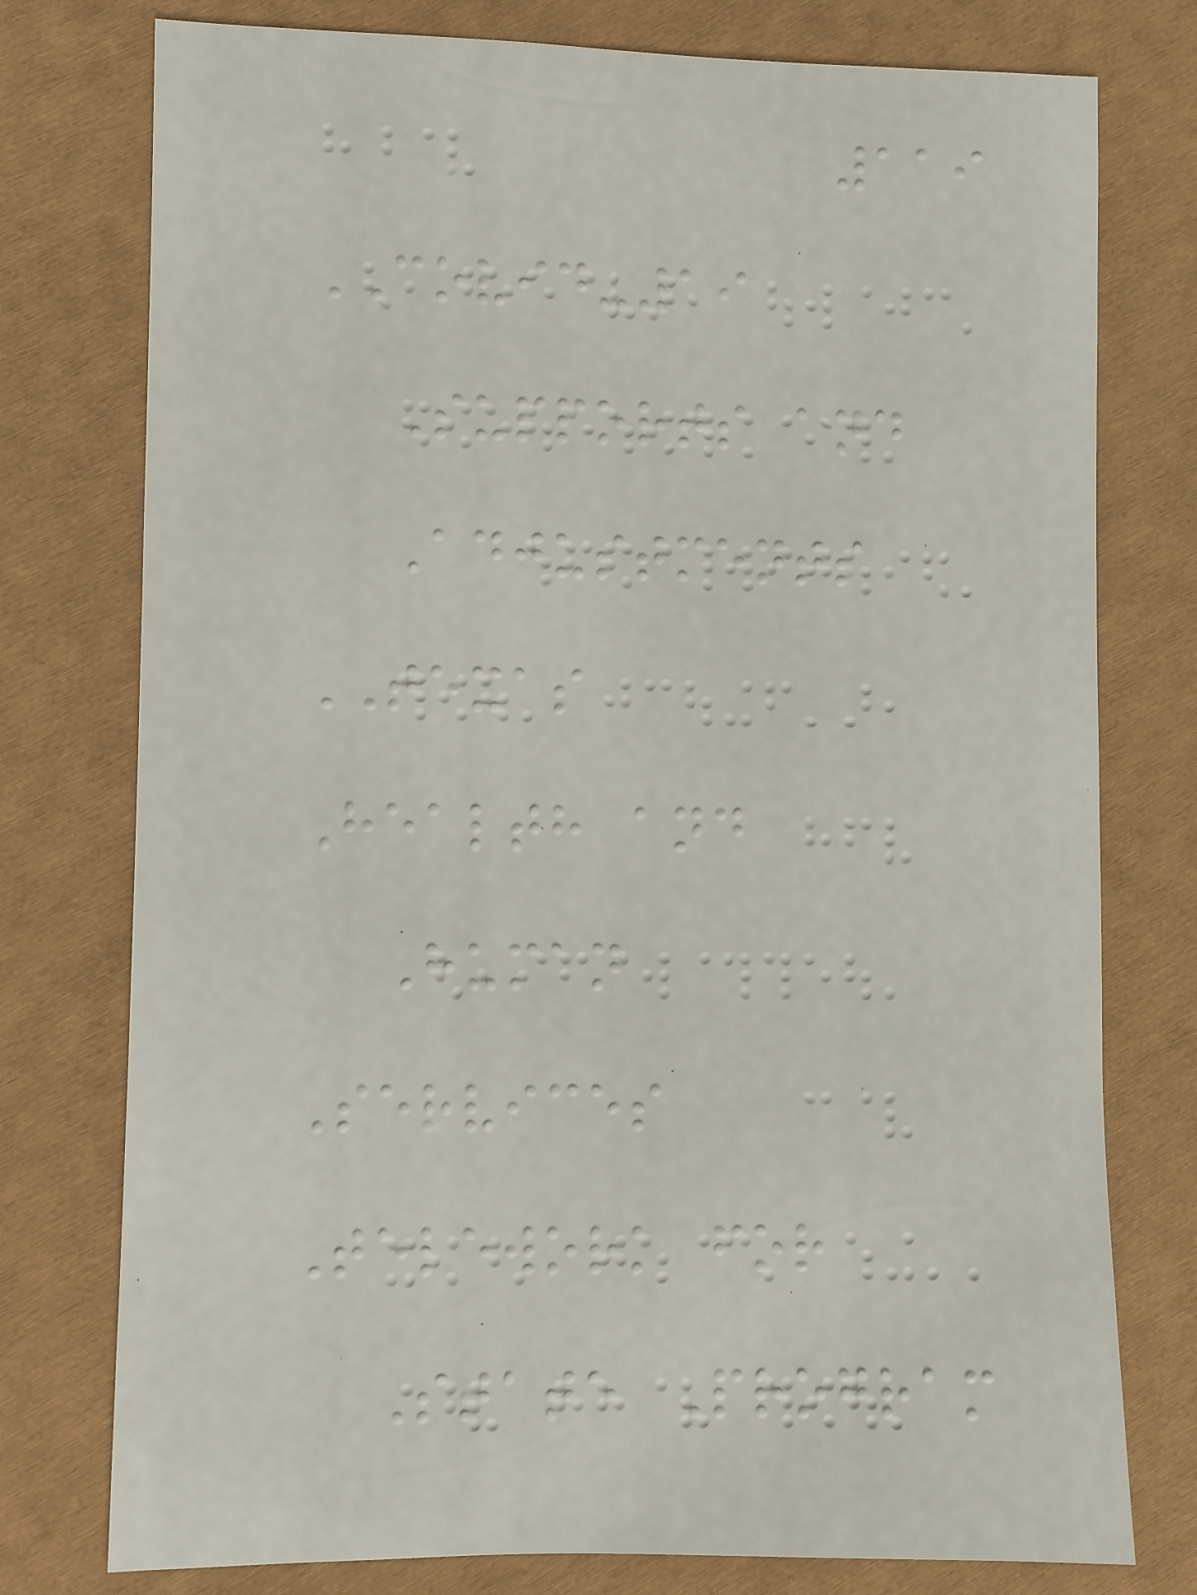119
COVID-19
Supports and
Adjustments
TEXAS
Health and
Human
Services
Telework for
State Program
